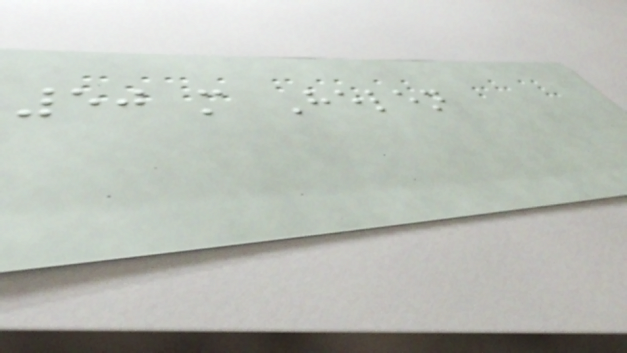50 m Helen
